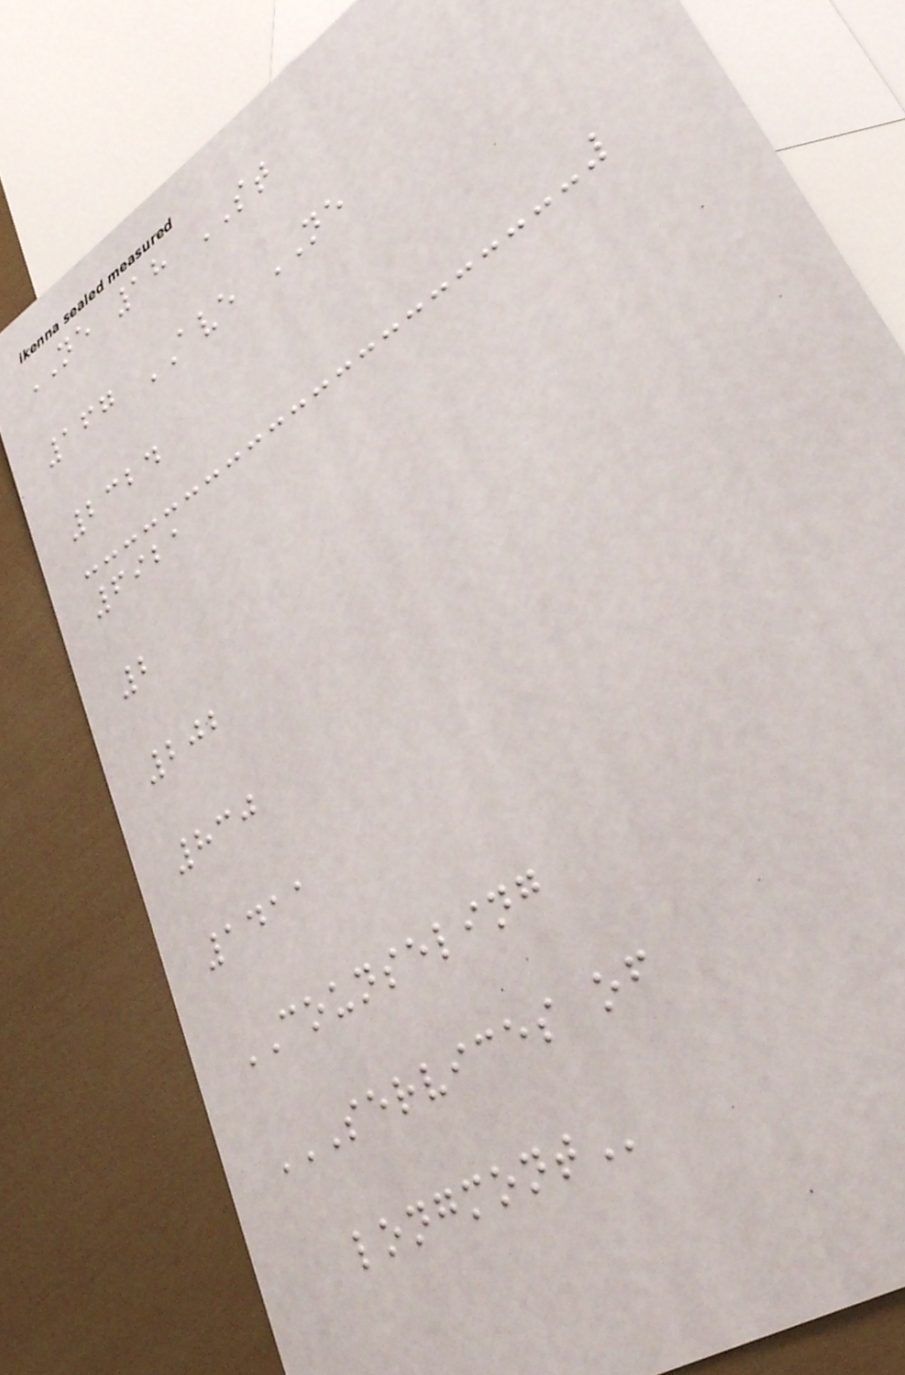NE 18 ST
167 AVE NE
2324
6921
2
202
830
1411
COUNSELING
SERVICES OF
LONGMONT
